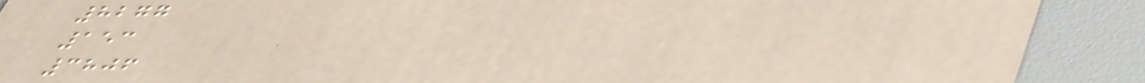8277
153
3806
